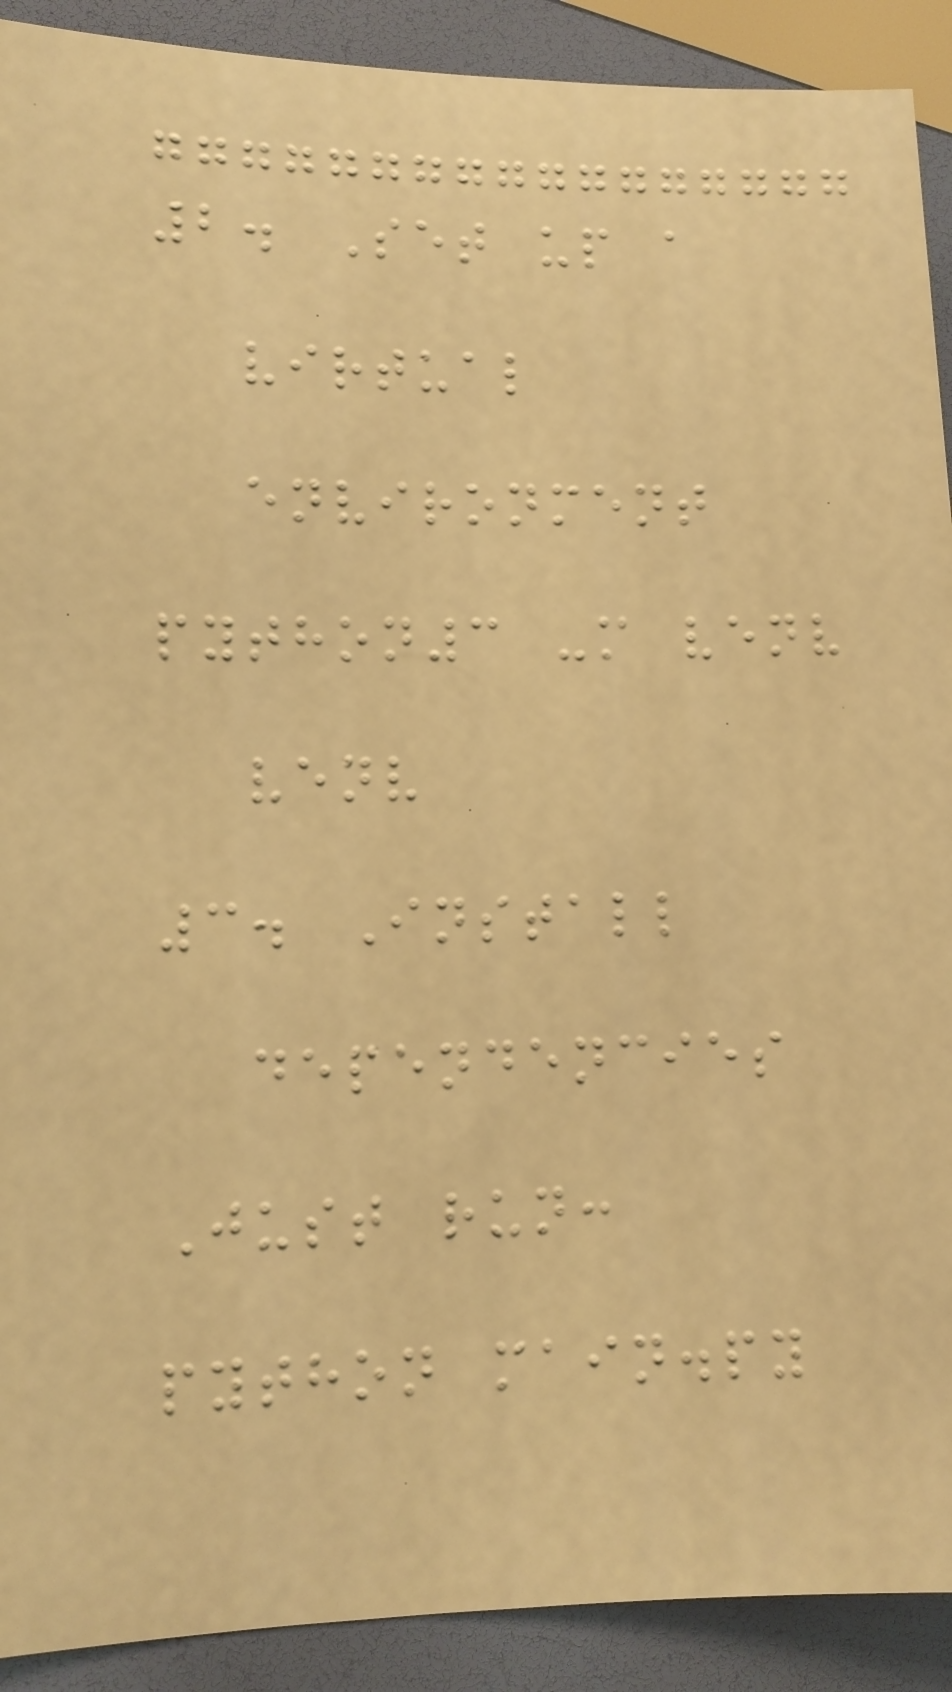2. Set up a
virtual
environment
python3 -m venv
venv
3. Install
dependencies
Just run:
python main.py
